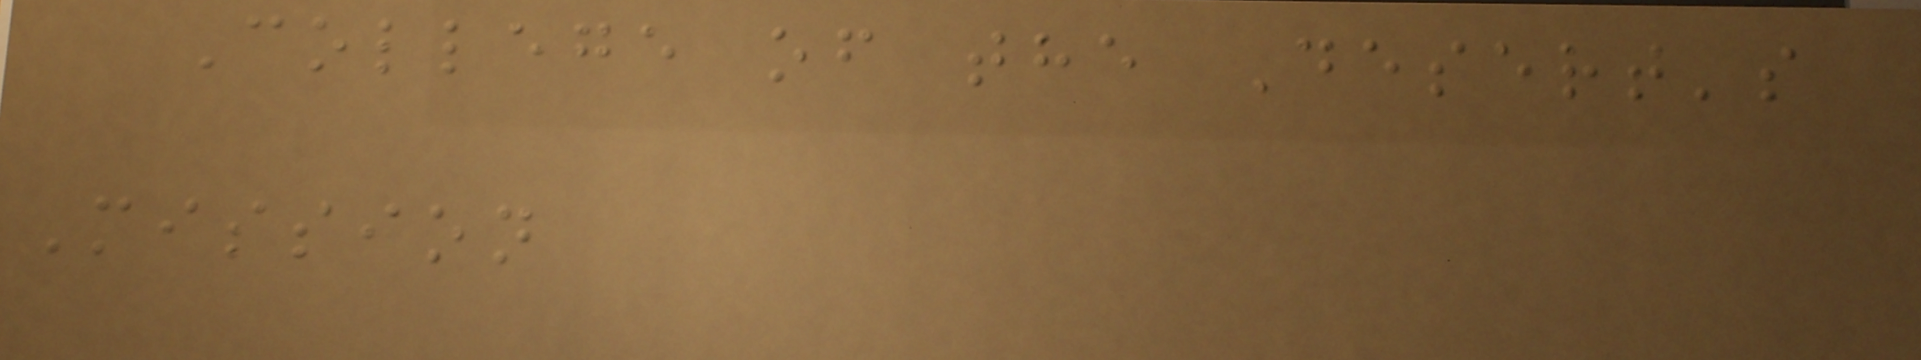College of the Desert's
Mission
